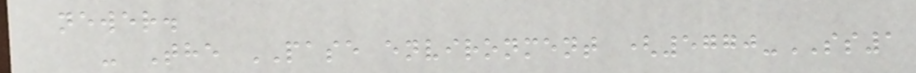newer.
- The PASE environment (5770-SS1
